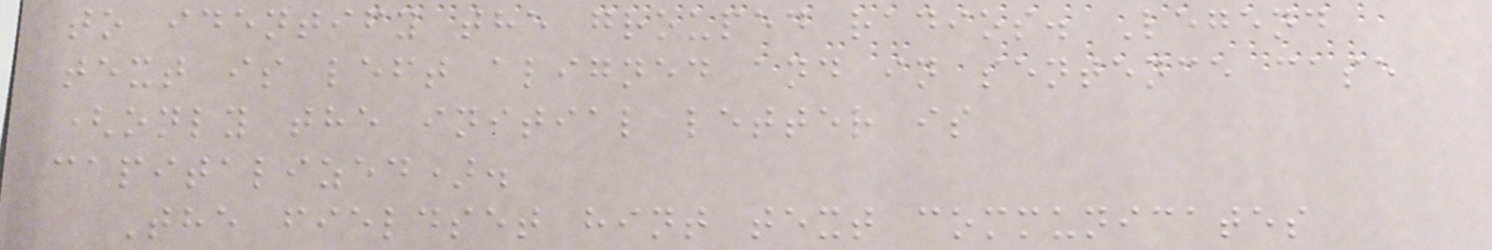to identify the grouped radios. Legend
text is left aligned and in sentence case
(only the initial letter is
capitalized).
The fieldset hint text communicates
